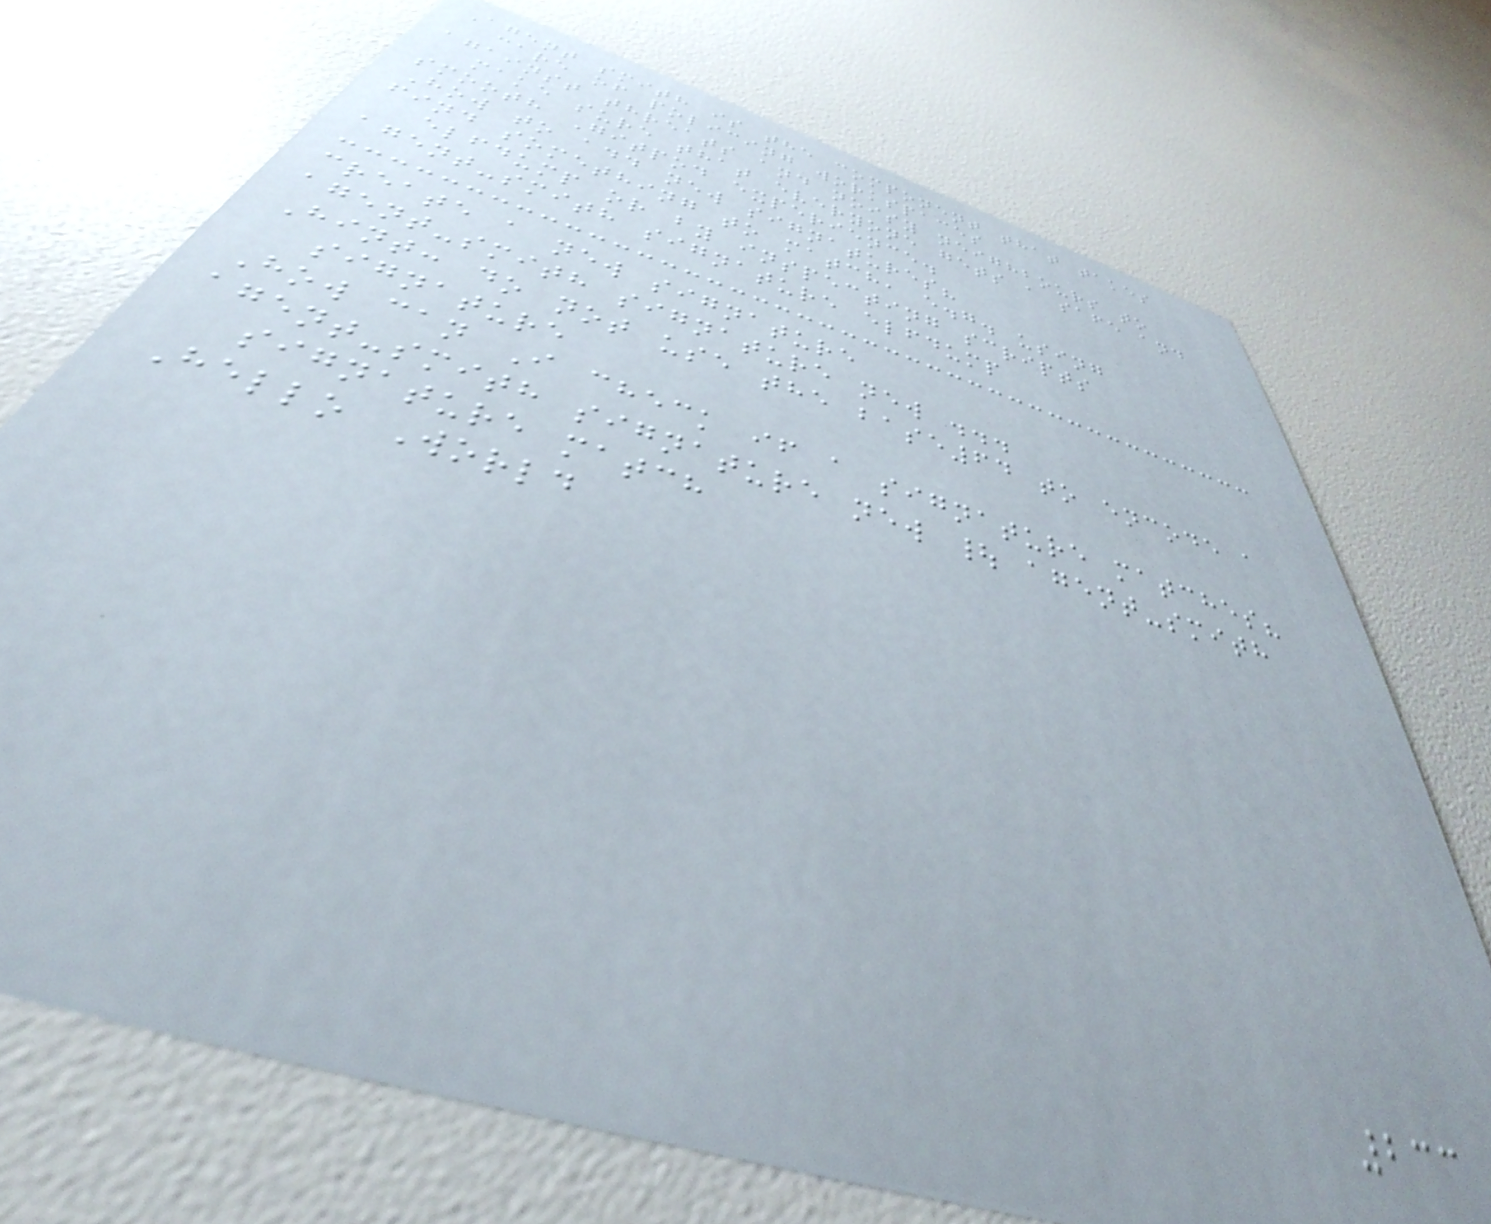Agent smith is the component that takes
care of policing workspaces
against threats and noisy neighbours to
make sure that everyone gets a safe and
smooth Gitpod experience.
How to add new signatures?
find something to match, e.g. using
elfdump or by inspecting scripts
agent-smith signature elfdump
create a new signature
agent-smith signature new ...
Hint: do not use the base64 to encode a
signature
How can I check if a signature matches?
agent-smith signature new | agent-smith
signature match
Hello World
233
